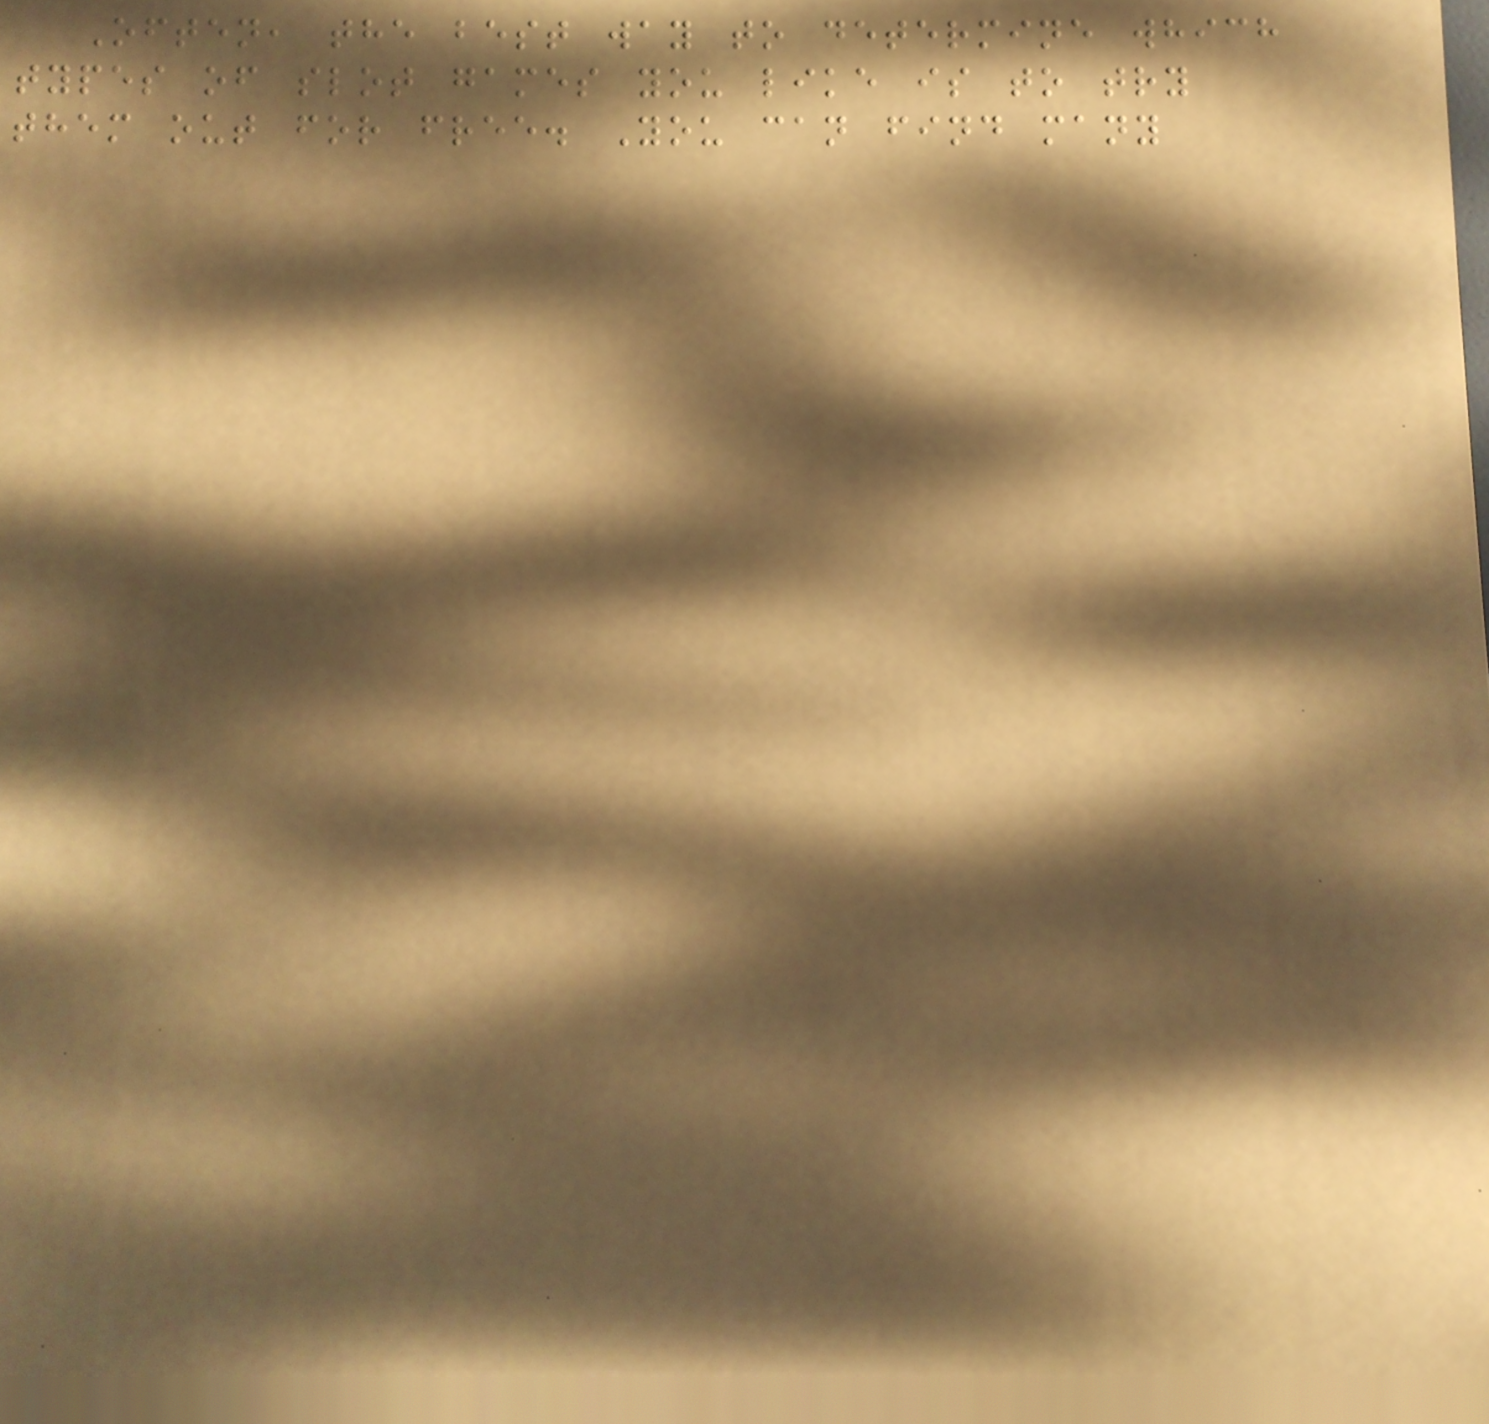Often, the best way to determine which
types of slot games you like is to try
them out for free. You can find many
